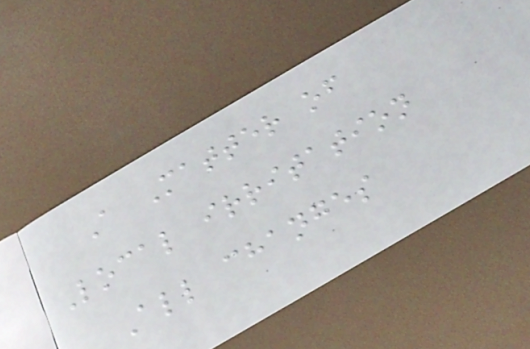A Matter of
Local irritation
All changes
